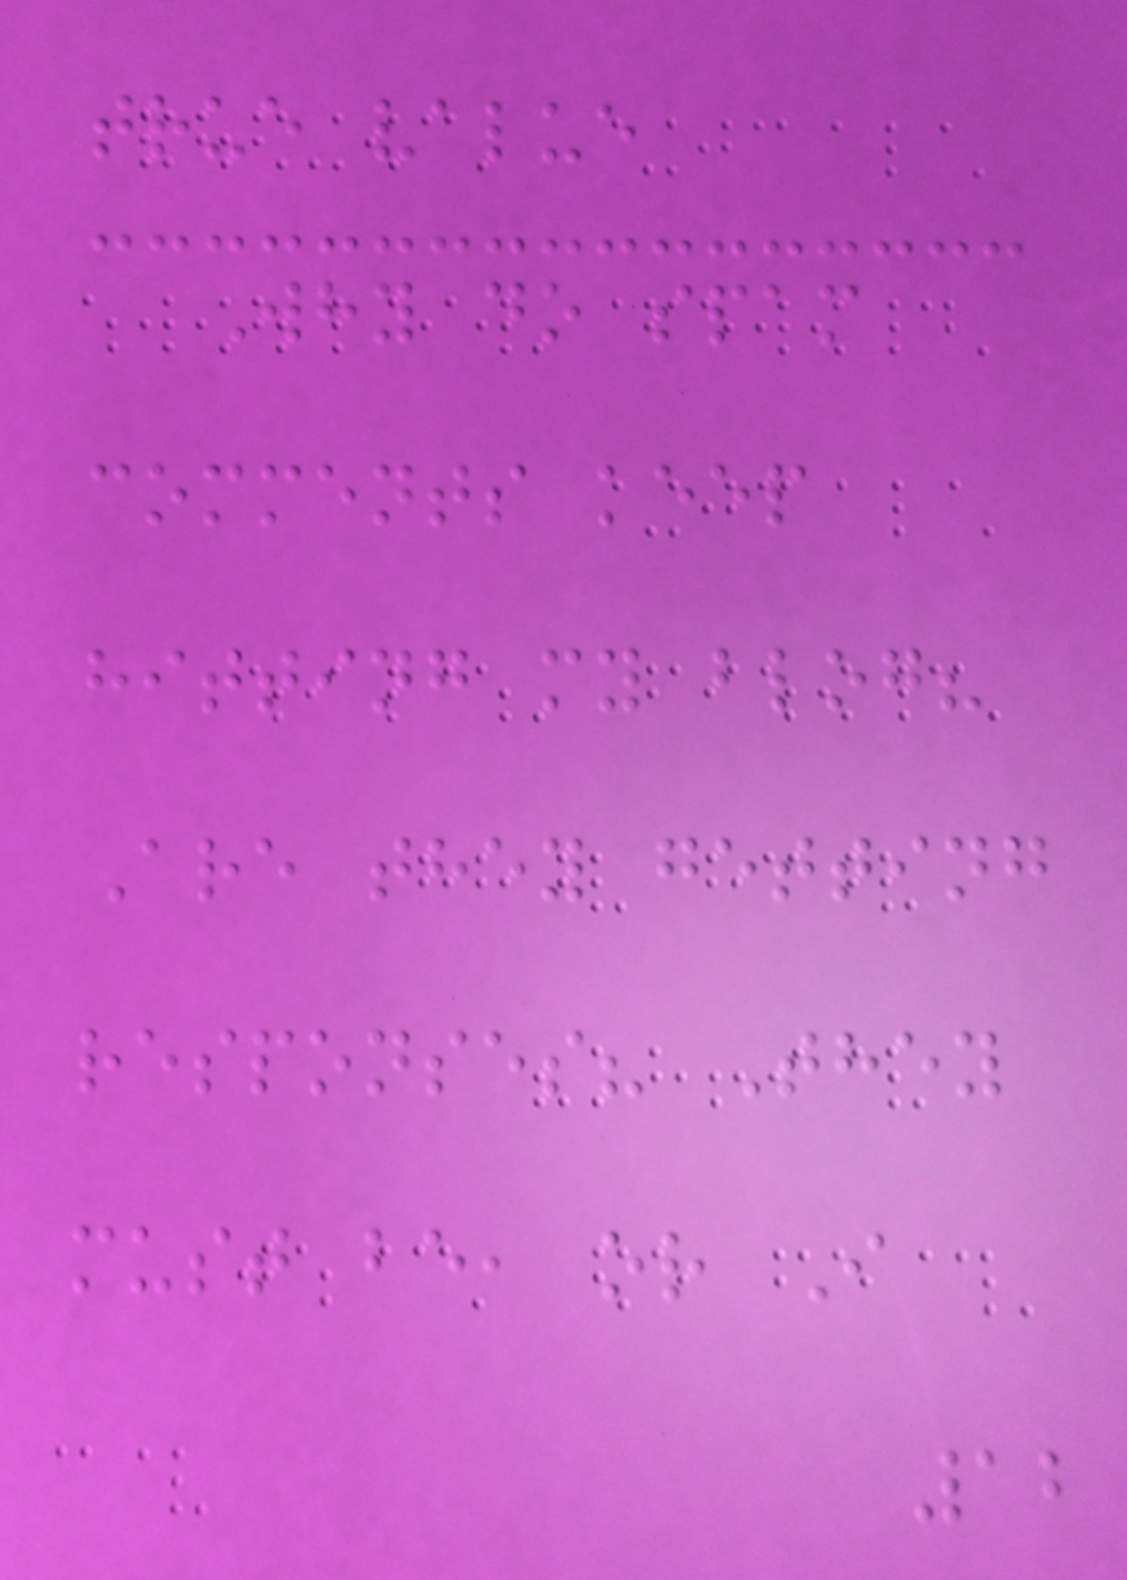true value
Why do spam
comments keep
hitting my blog?
Are they getting
responses? They
must be, or I
12
